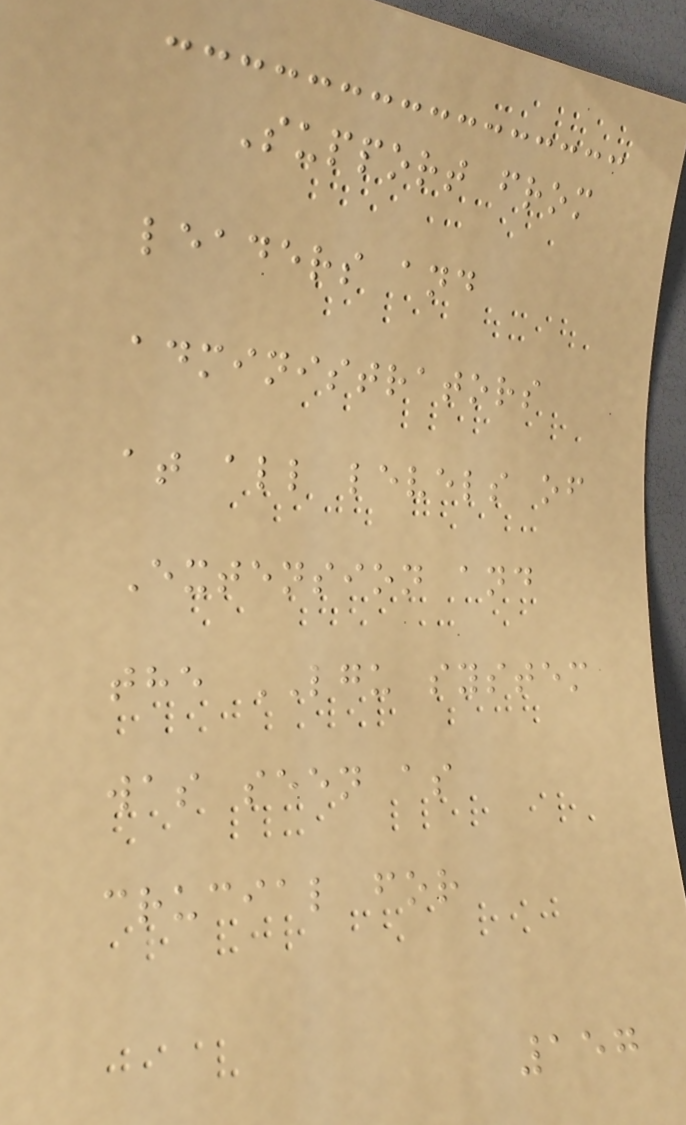Support from
leaders and
administrators
at all levels of
Extension and
the LGU system
was seen as
crucial for
157
